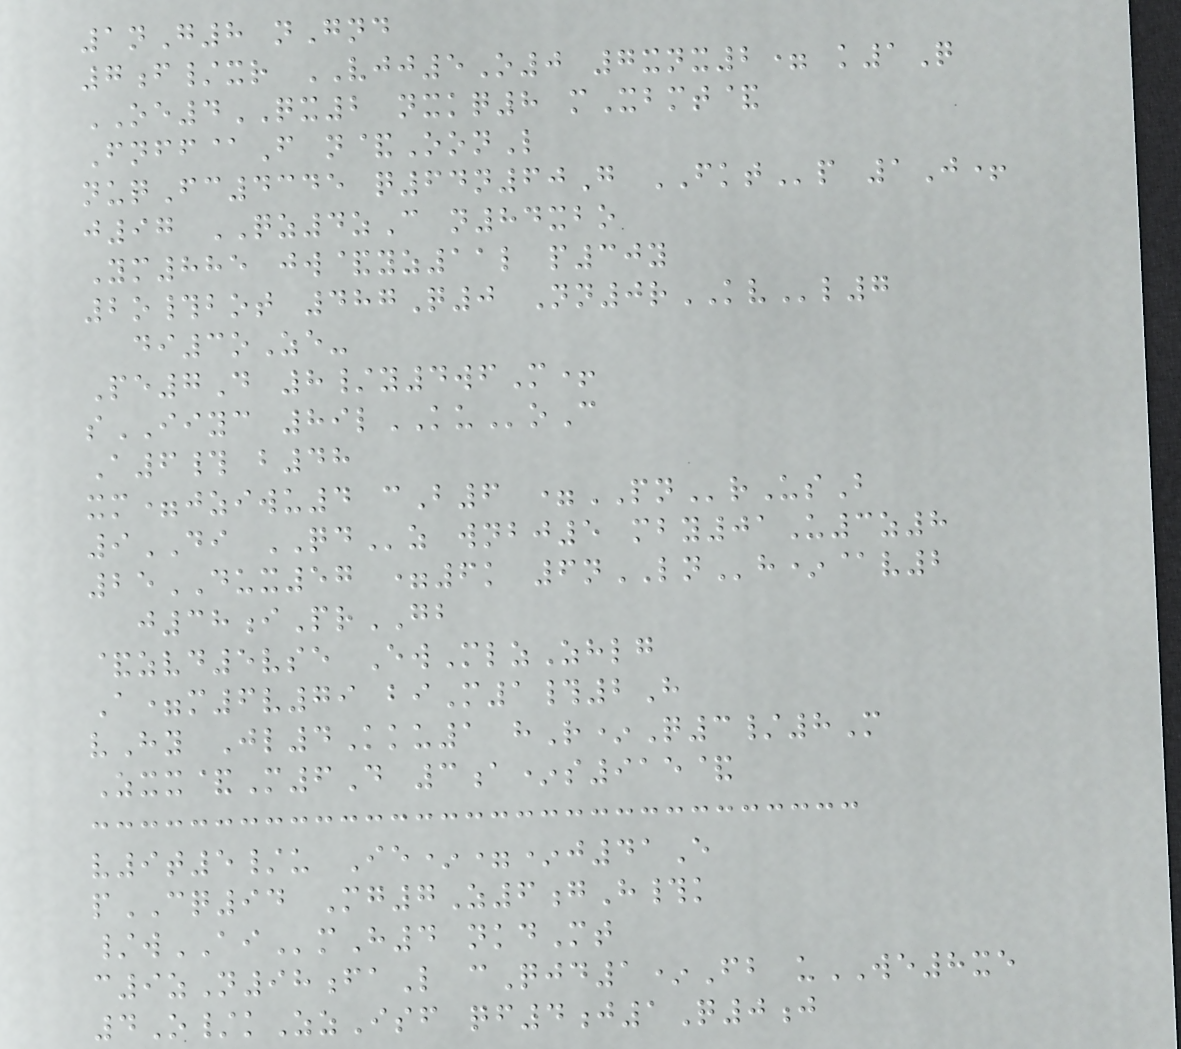1nG8 nGnd
7f/xr VJJ5O0 7xnx2= k1Q
OE4QX2 nxkq8 mXbmt&
Fnff@F n&OonL
nuqFc4345 q64n60G FKTp 1J+
j97 QZ4zC n84xbo
Ym885 jw&yz11l p30y
2o#bot 487Q0 Nn0rKVl7
di3oZe-
Pe7D 8/y4wfM+
sIIYC 89lKUoC
A6# b48
xm=jziwu4 cB6 =PNrUsB
9DI QDz wnbj5 mby01U3z8
25DUX57 =6k 6nLNh*@v2
j38iPrGB
&zvd5vse EwMlzZhlg
A=m6v79 biM1#2H
vHy Jl4Kku1 hR*Q3/8M
Zxx&M6D 3a*s915&
v9t5/u Ie*=*j41E
pCQ94 Mg7Z6gH#k
/wAImH4 nkdMt
c9zN98faL cQjd1*Fb uWE8xe
4O/kZzIsf qf4j1Q0j
